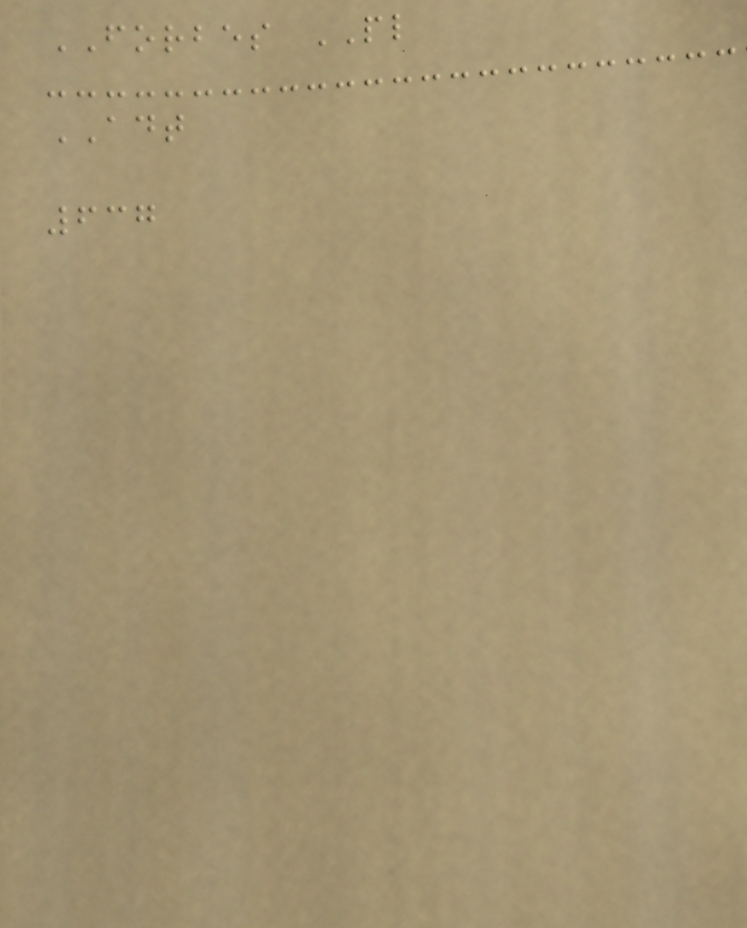FORBES PL
ADT
637
